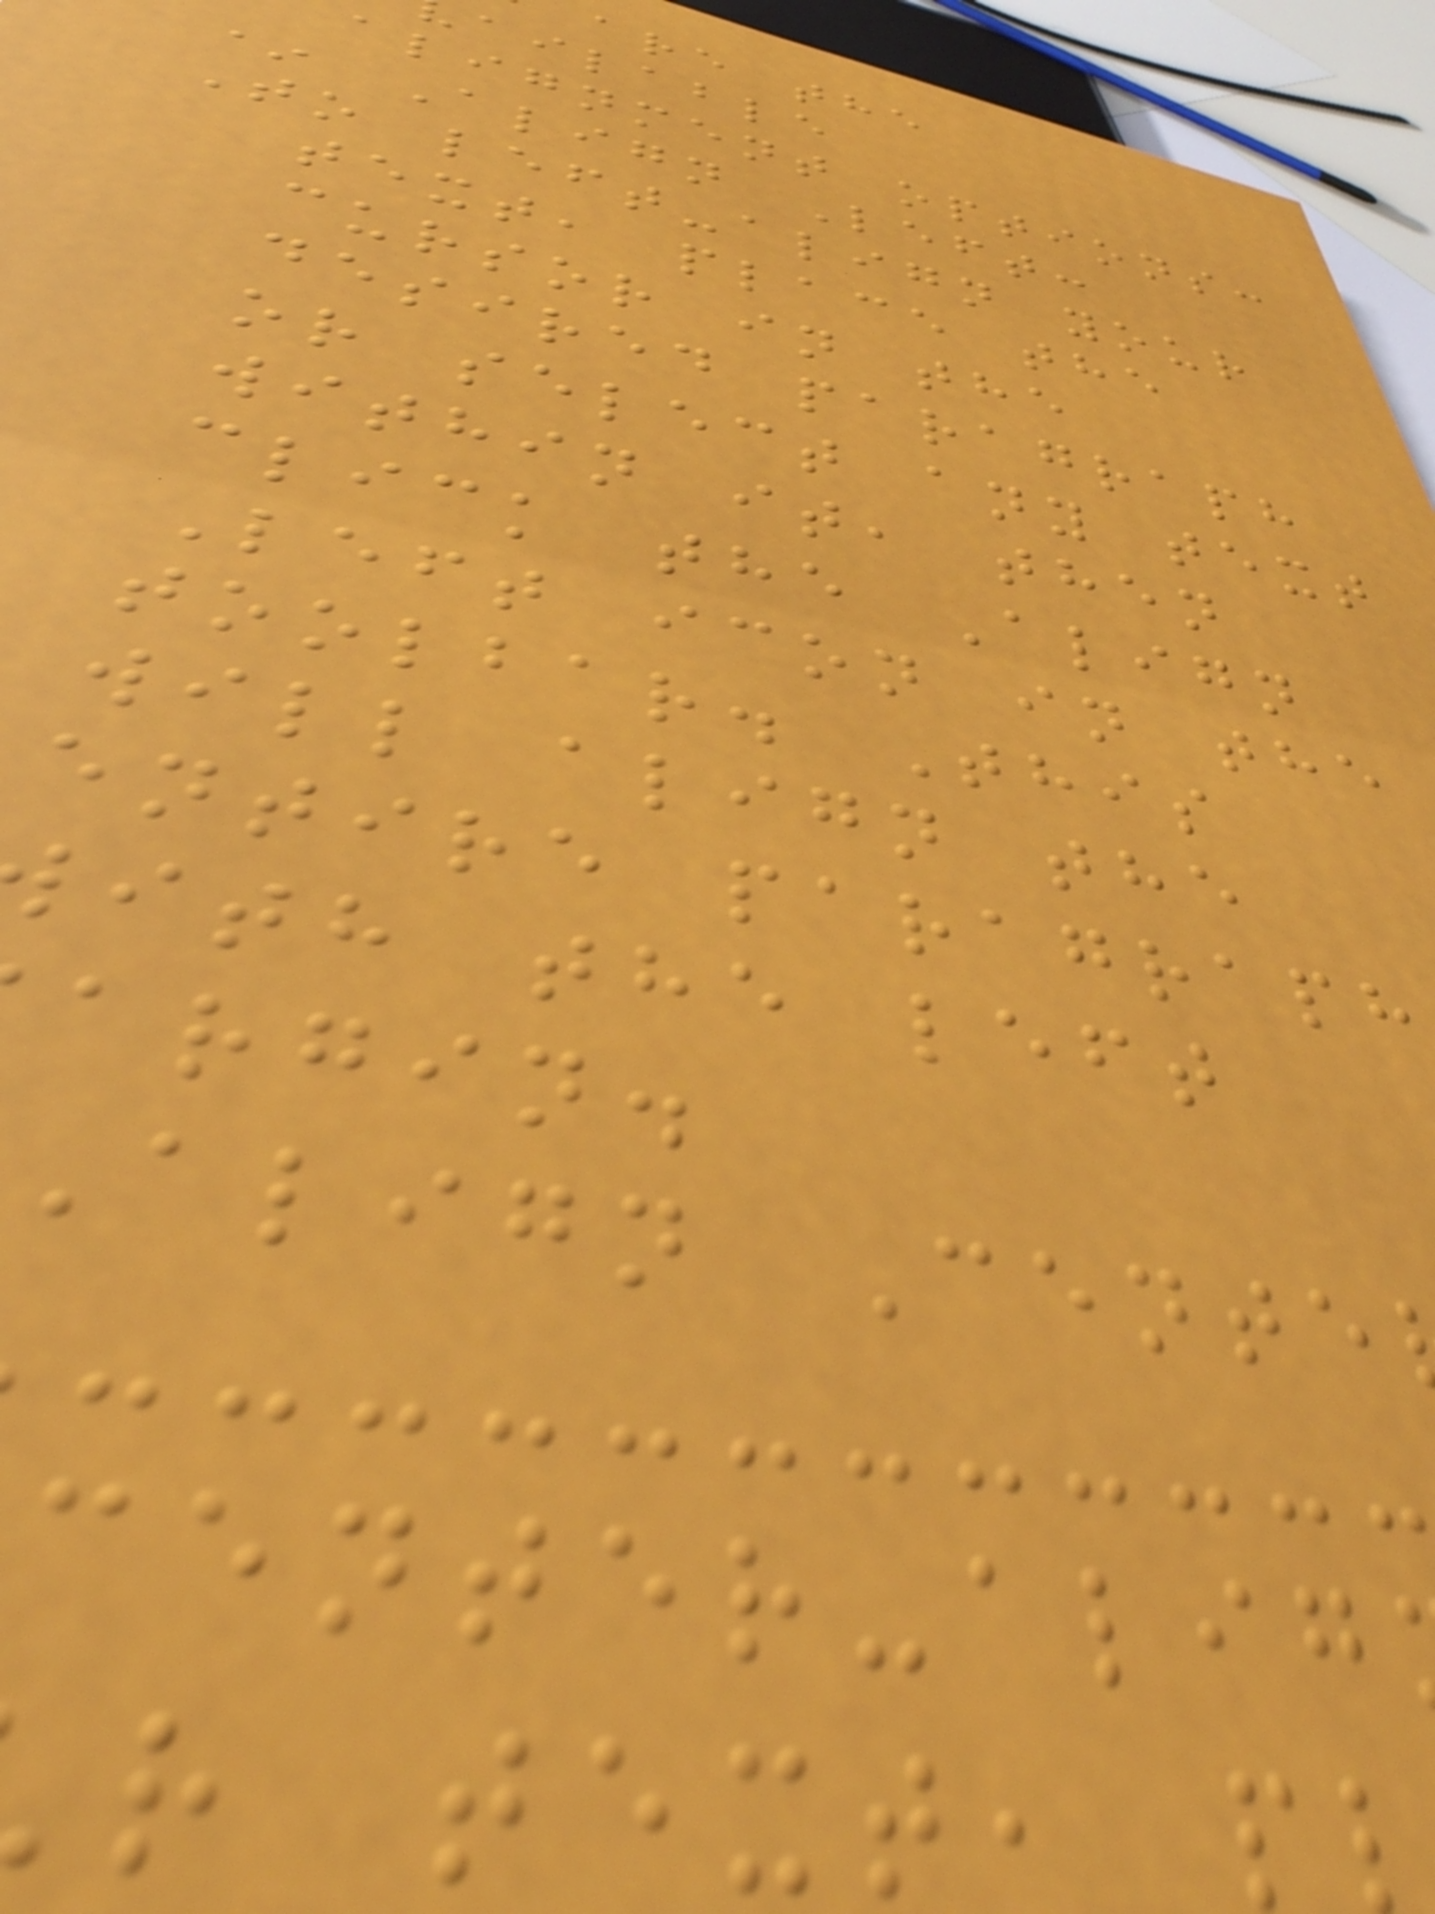are the
ailable
alignment options:
* Align Left:
To left-align your
text, place the
cursor in the
desired paragraph
or select any text
within it, then
click the Align
Left icon in the
toolbar. This
will align the
entire paragraph
ith the left
argin.
align Cente
center-alig
r text, pl
